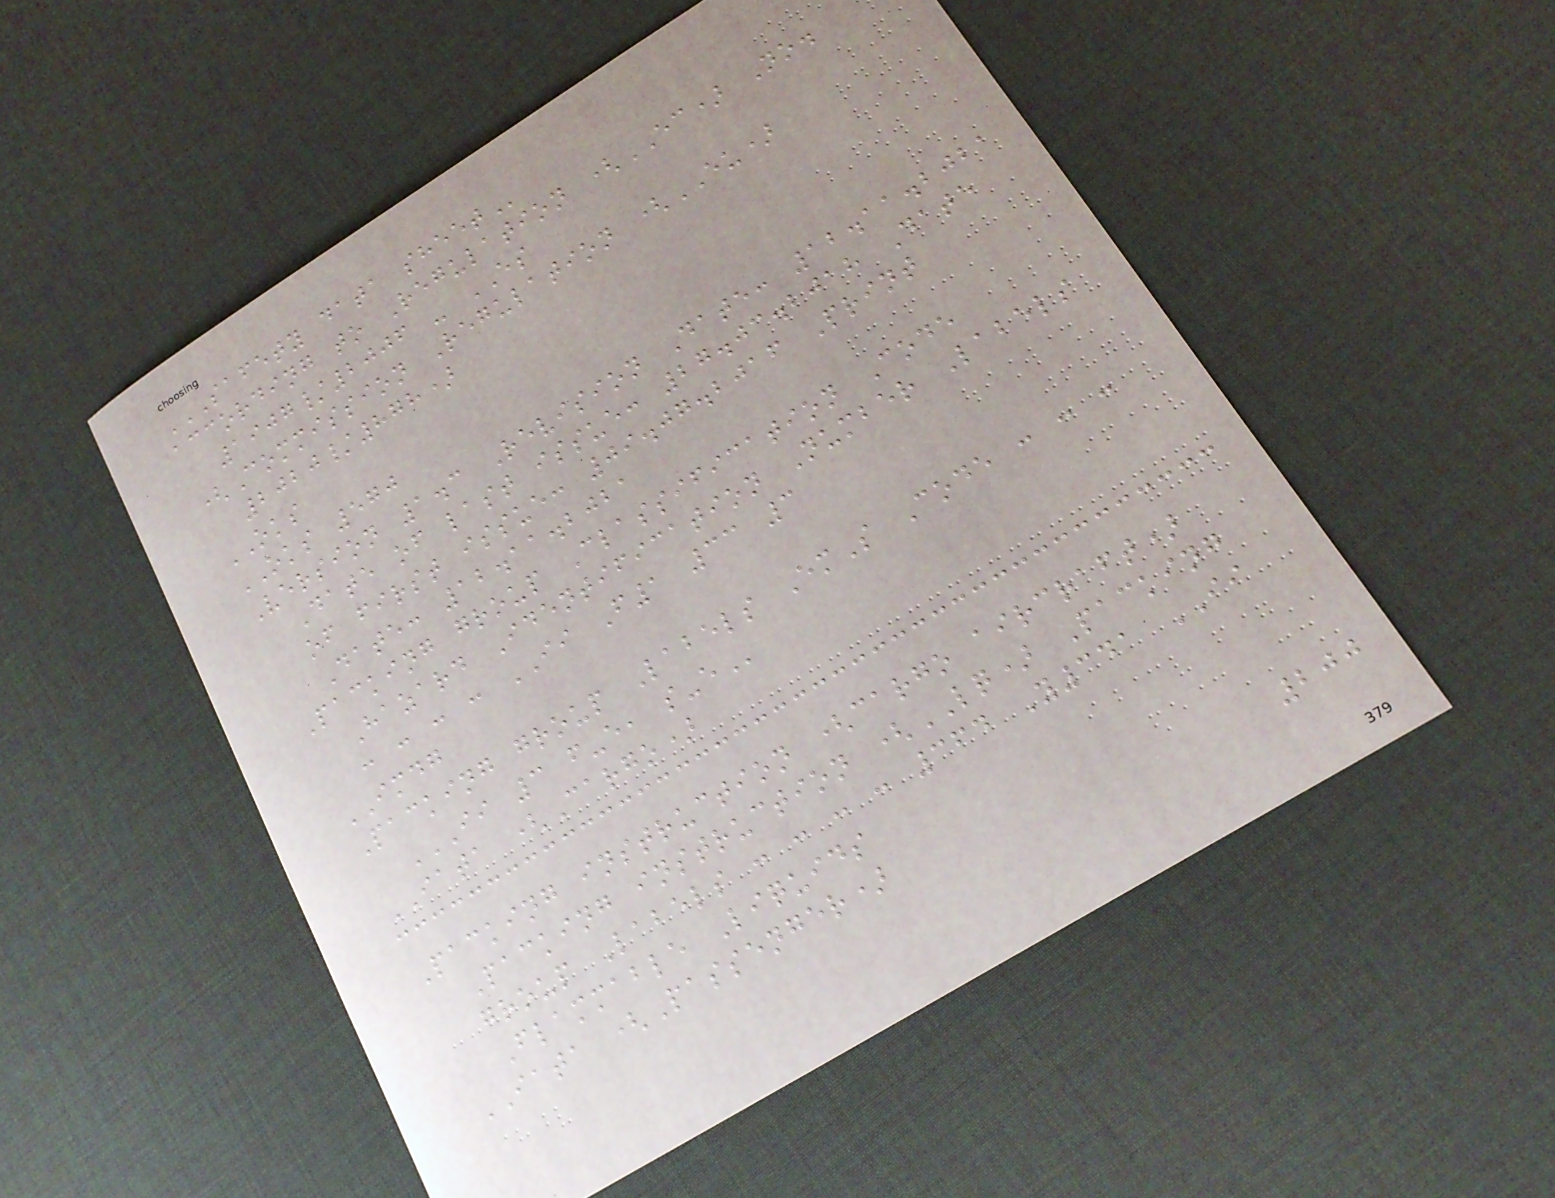SAFETY DATA SHEET
according to Regulation (EC) No.
1907/2006 - ES
(Commission Regulation (EU)
2020/878)
OKS
OKS 570
Version 1.3 Revision Date: 12.11.2021
Date of last issue: 27.03.2018 Date
of first issue: 09.07.2016 Print
Date: 12.11.2021
Packing group Classification Code
Hazard Identification Number Labels
: : : : II F1 33 3
IMDG
Packing group Labels EmS Code : : :
II 3 F-E, S-E
IATA (Cargo)
Packing instruction (cargo aircraft)
Packing instruction (LQ) Packing
group Labels : : : : 364 Y341 II
Flammable Liquids
IATA (Passenger)
200
